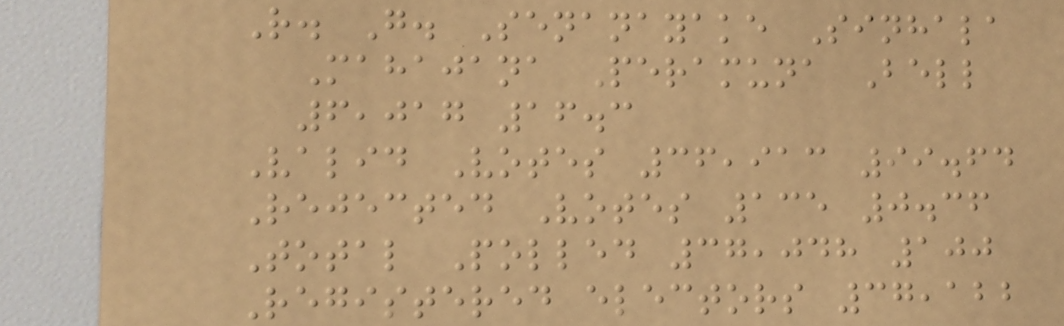R. G. Senanayake Sinhala
Mahajana Peramuna Bell
6,017 16.3
Valid Votes 36,913 99.64
Rejected Votes 135 0.36
Total Polled 37,048 100
Registered electors 37,122
